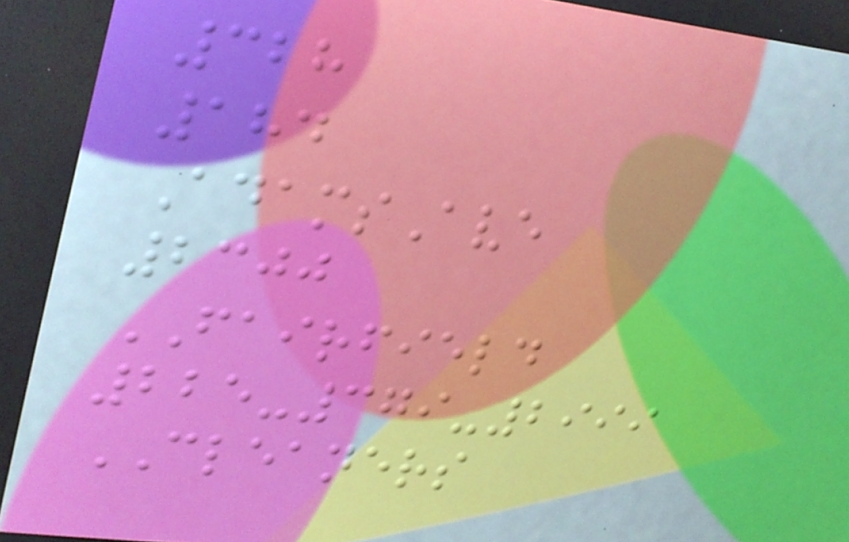328
184
AdamsAve
2300
FAIRFIELD
225-379-2999
CLEANERS
